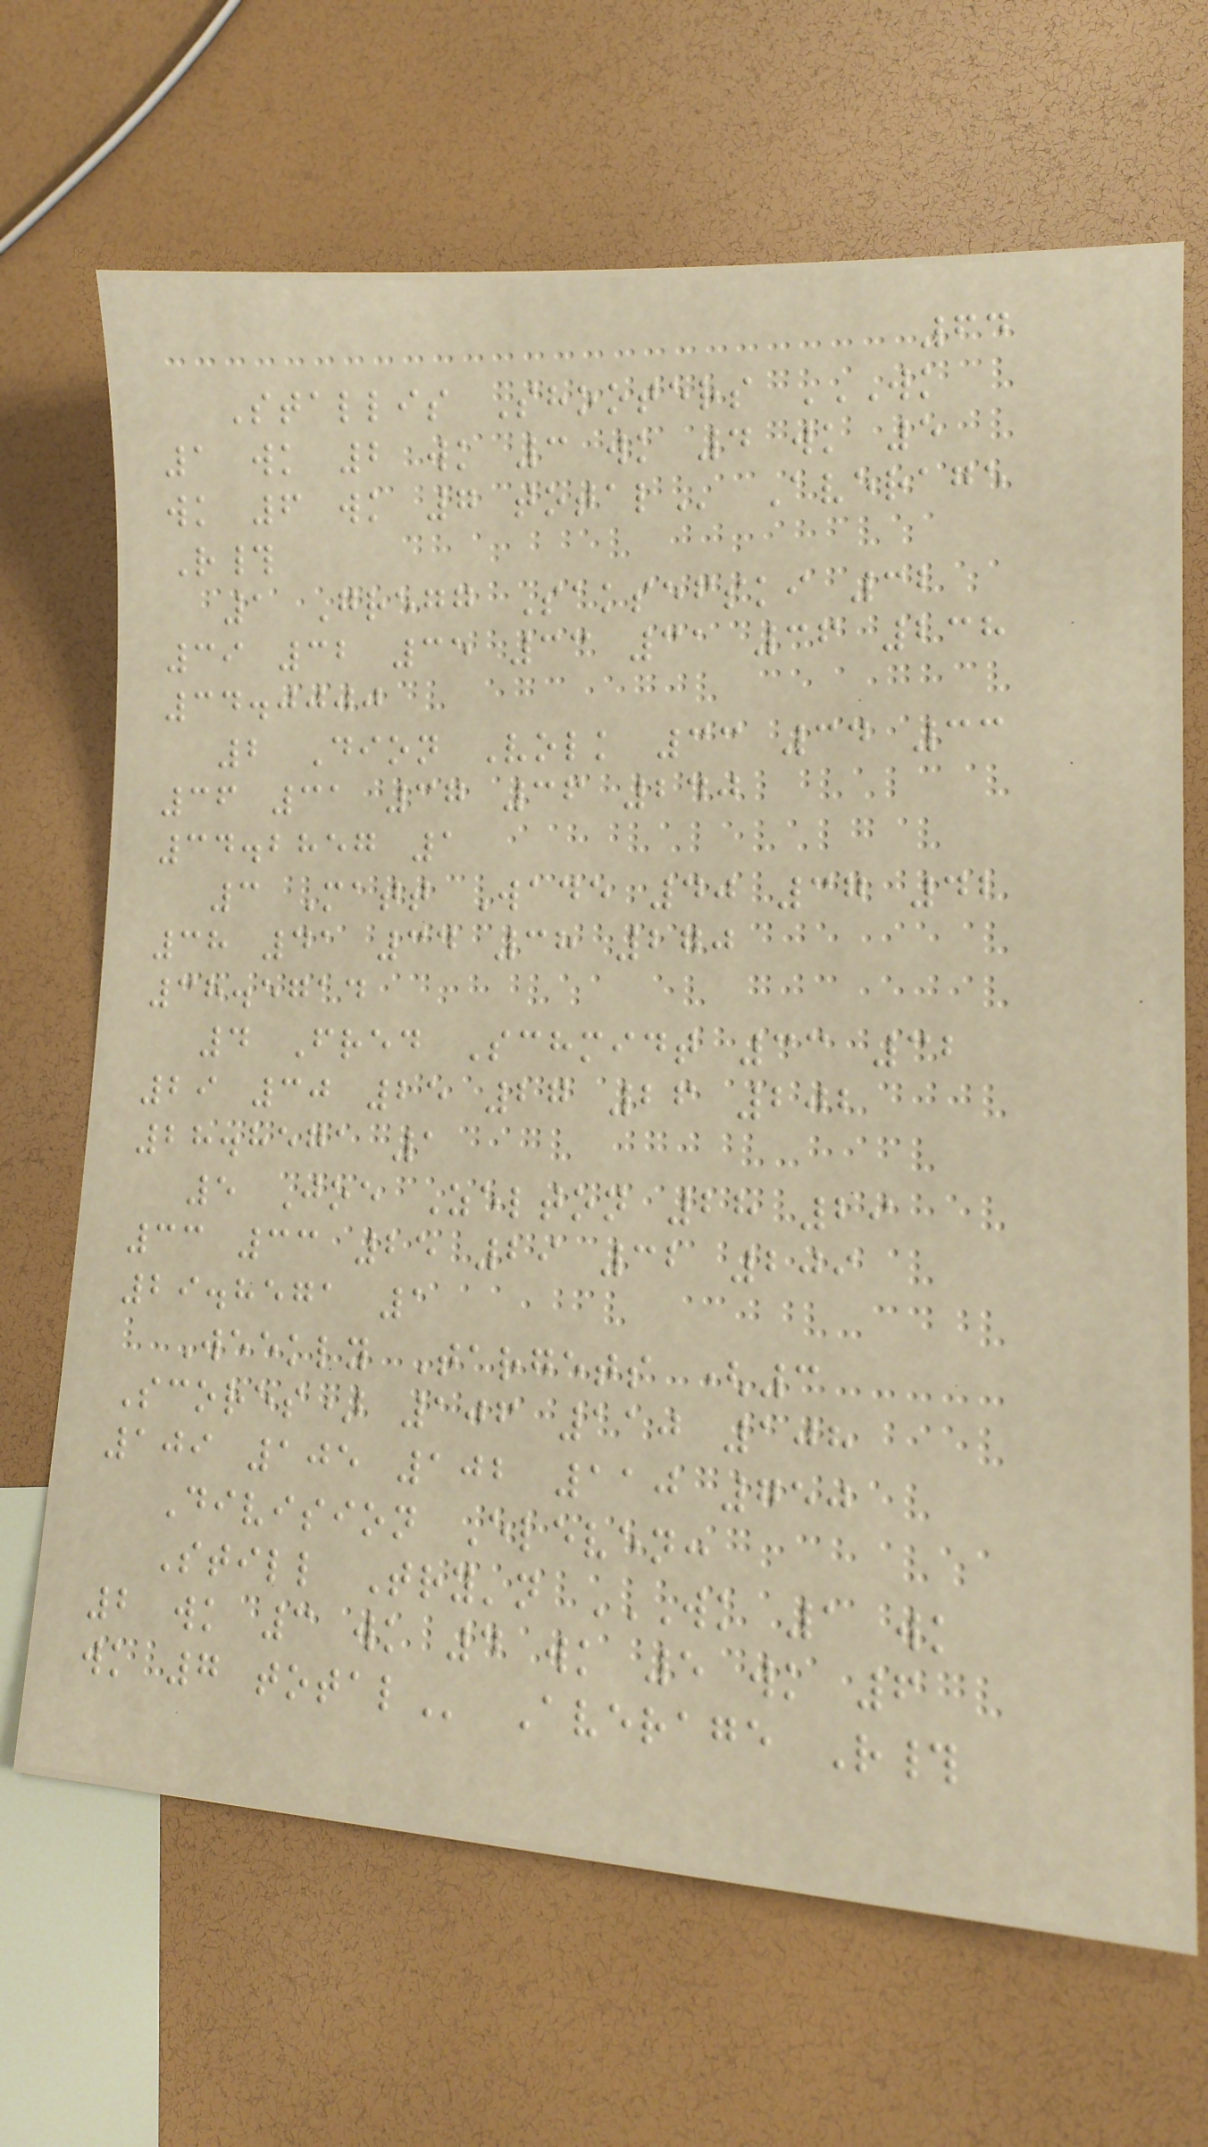64
Stallis Shooters WK
1 WK 2 WK 3 WK 4 WK 5
WK 6 WK 7 TOTAL Average
R#
1 Gregg Saksefski 32
39 32 35 33 31 36 238
34.0000
2 Dion Volk 33 34 33
36 31 37 36 240
34.2857 1
3 Matt Wade 40 37 42
38 41 34 38 270
38.5714
4 Fred Schmidt 33 32
29 30 25 27 26 202
28.8571 1
5 Joe Zelton 28 29
33 33 25 29 32 209
29.8571 1
Weekly Targets (3
Scores) 106 110 108
109 105 102 110 750
Division Eleven:
Still Try'n WK 1 WK
2 WK 3 WK 4 WK 5 WK 6
WK 7 TOTAL Average R#
